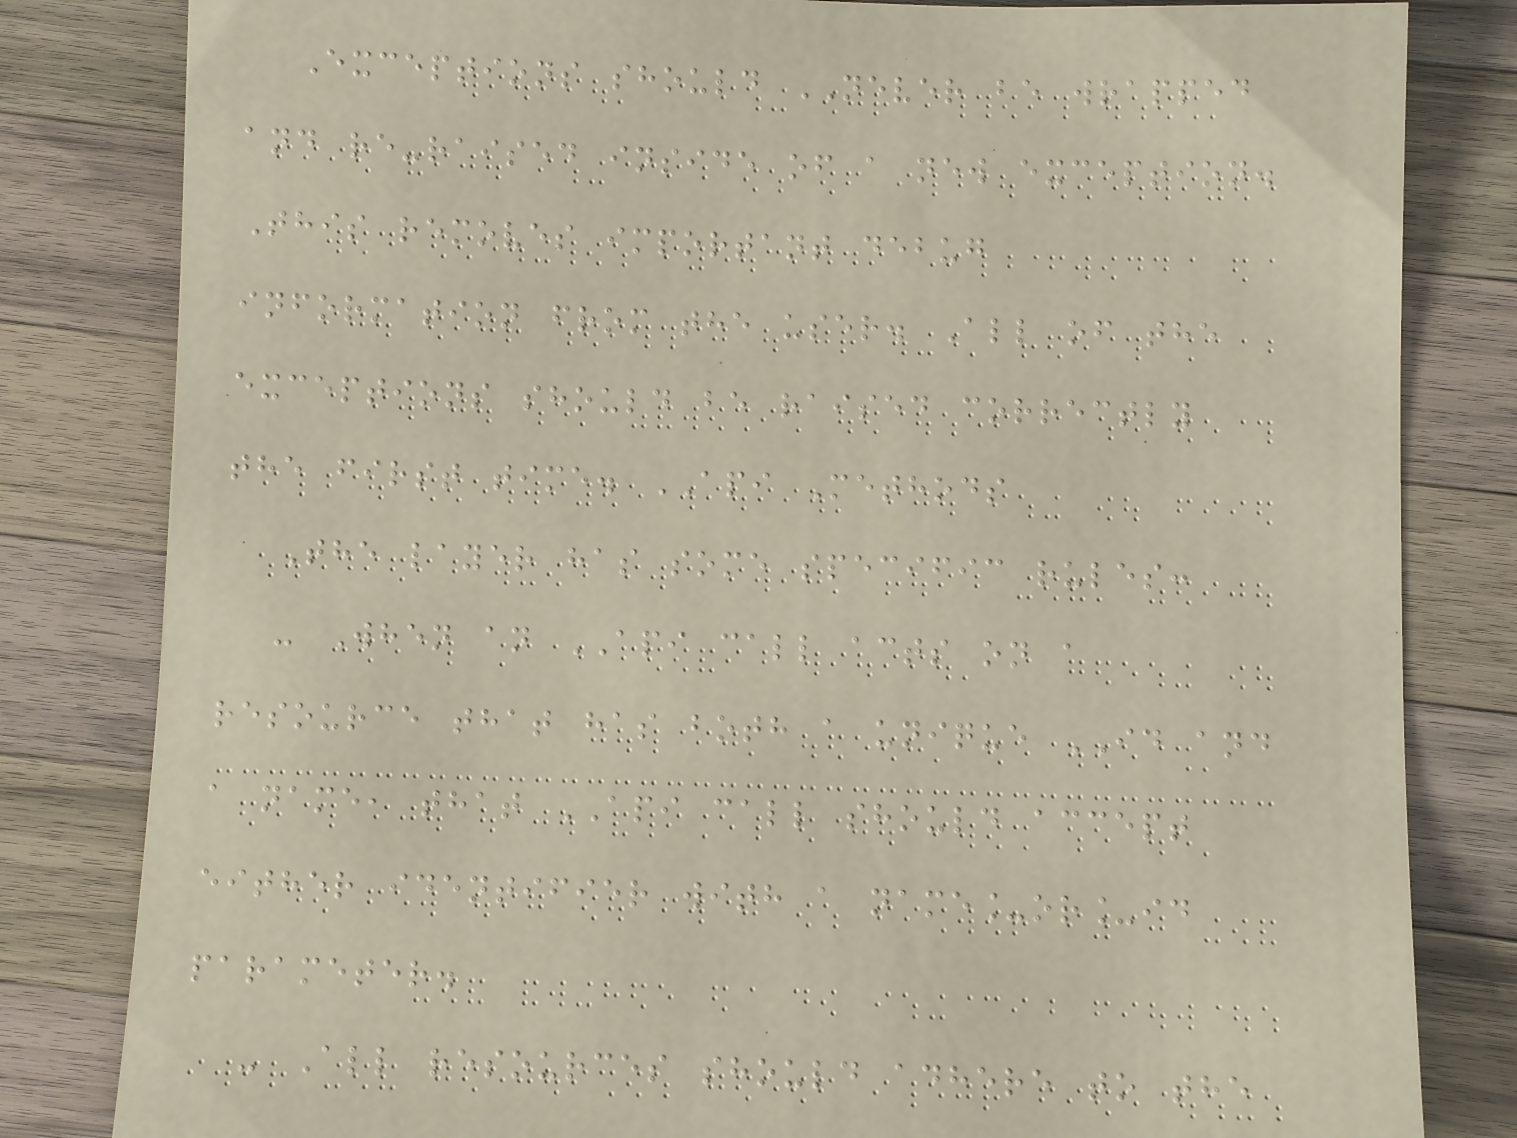Exceptions should NEVER be wrapped
and re-raised inside of a new exception.
This removes important debug
information from the user. All of the
exceptions should be raised correctly
the first time. API Methods
The layer has some specific rules:
- When an API call acts on a
resource that has both a unique ID and
a name, that API call should accept
either identifier with a name_or_id
parameter.
- All resources should adhere to the
